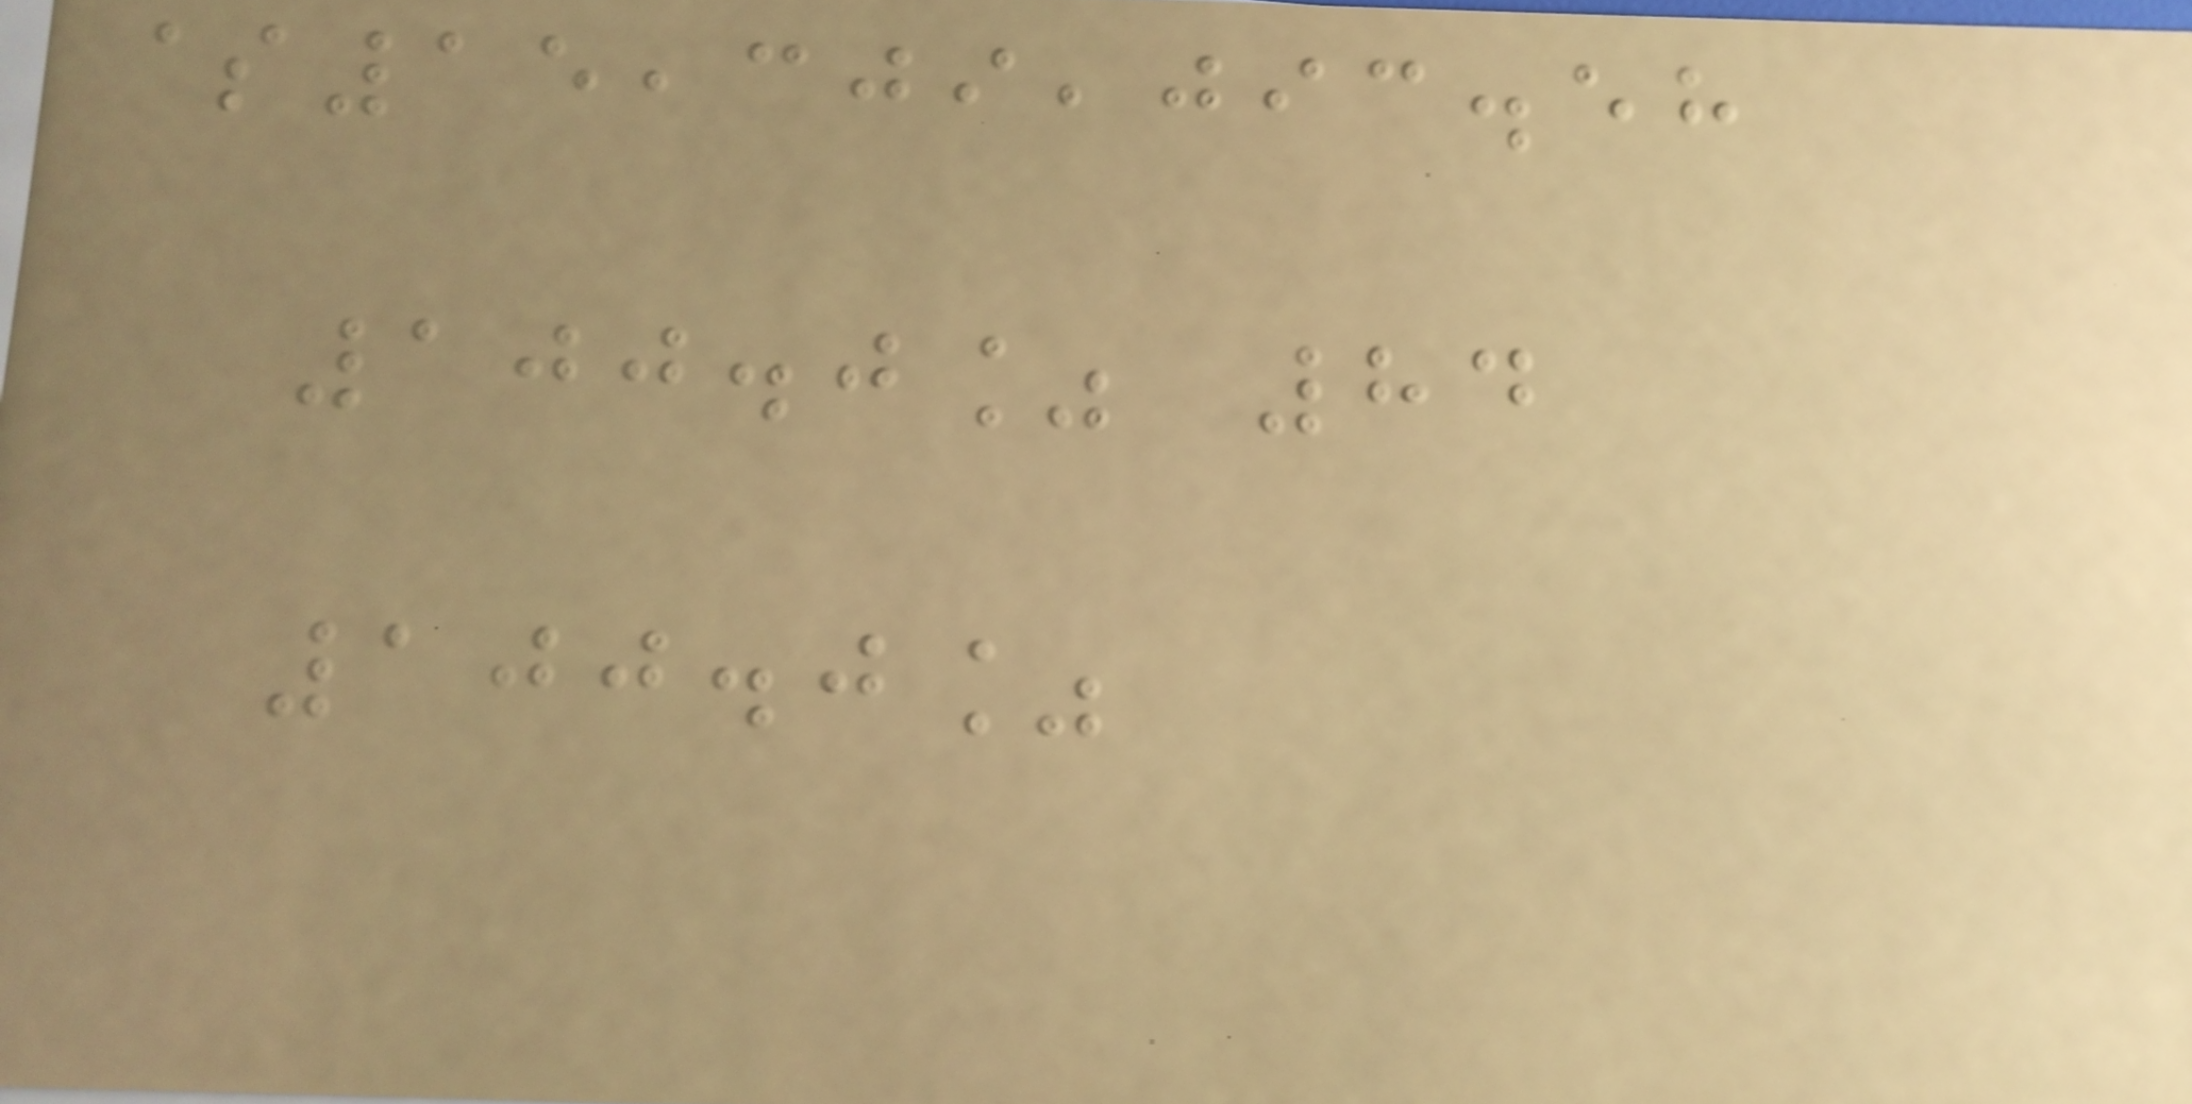$15,309,093.58
100.0% 84
100.0%
